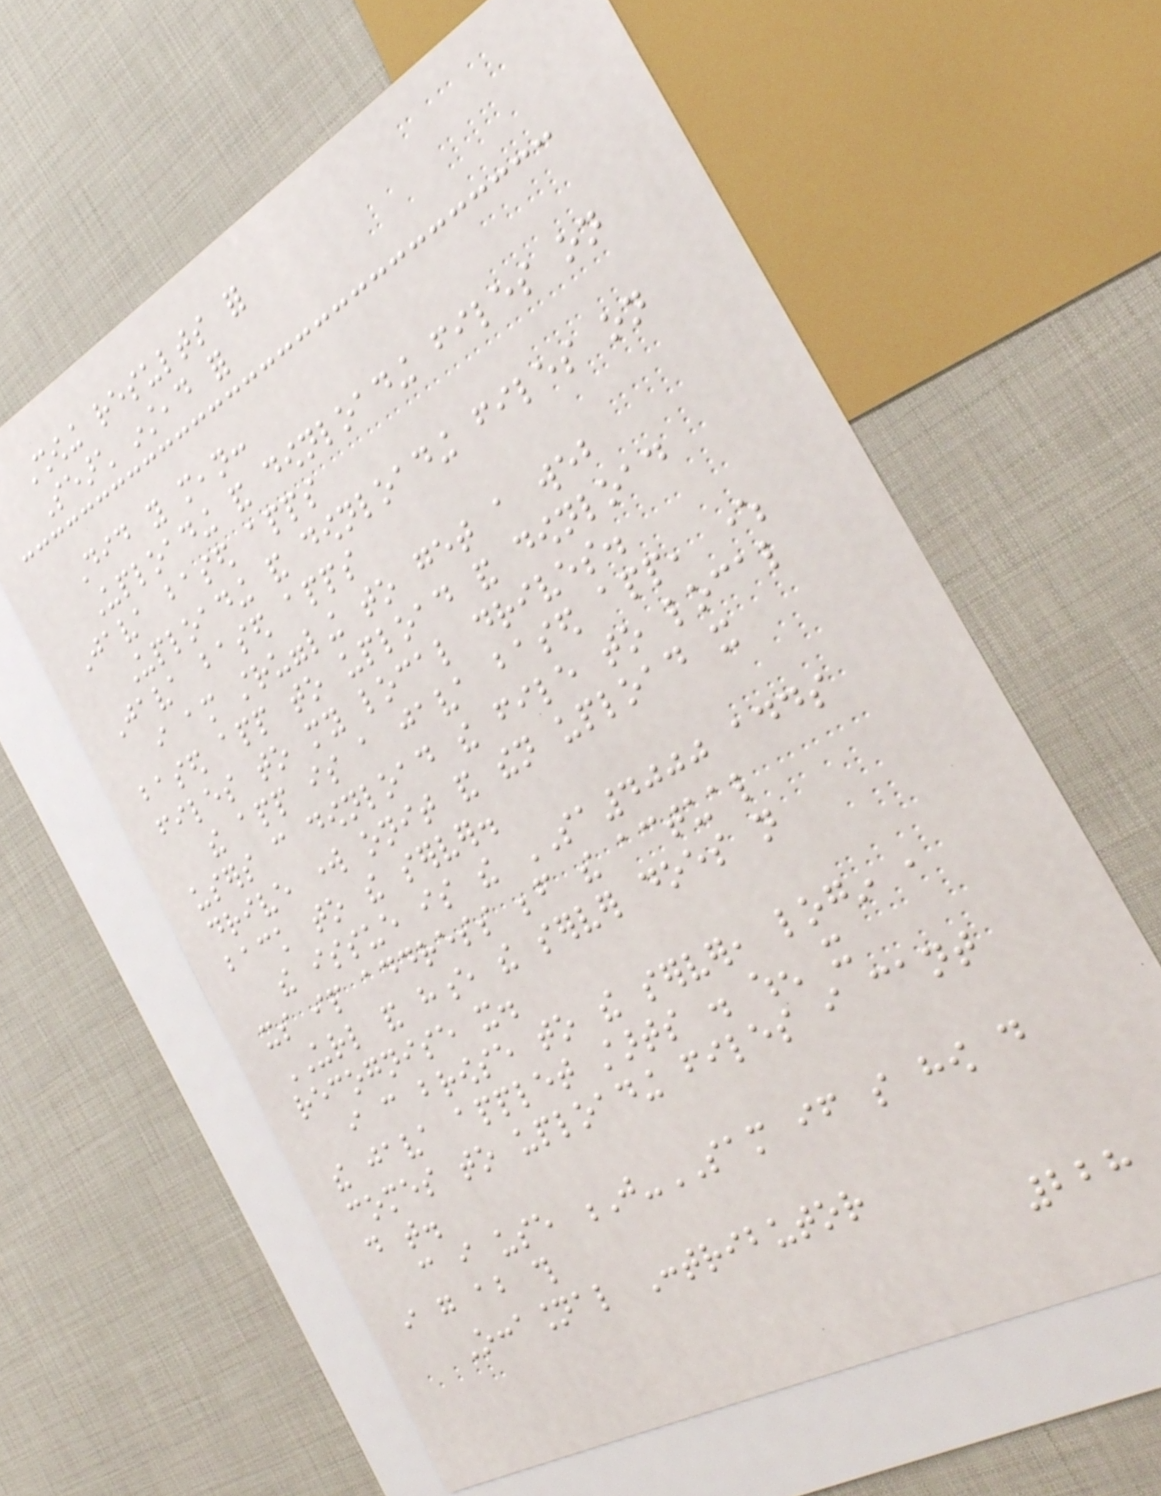Showing results for
Search instead for
Did you mean:
Uploading and downloading files on
Java based apps
Uploading and downloading files on
Java based apps
i am struggling to get a web
based app to upload and download
files to my local drives.
the app is a java based app, where
users can download the file to local
drive work onit and then upload it
back to the server.
the issue is the SA4000 adds
its ip address before the actual
URL and hence the server does not
recognise it.
i can browse to the server, login ,
the java applet starts . when it
comes to uploading files i cant
do that.
can i use J-SAM if so how do
i go about this
Occasional Contributor
228
